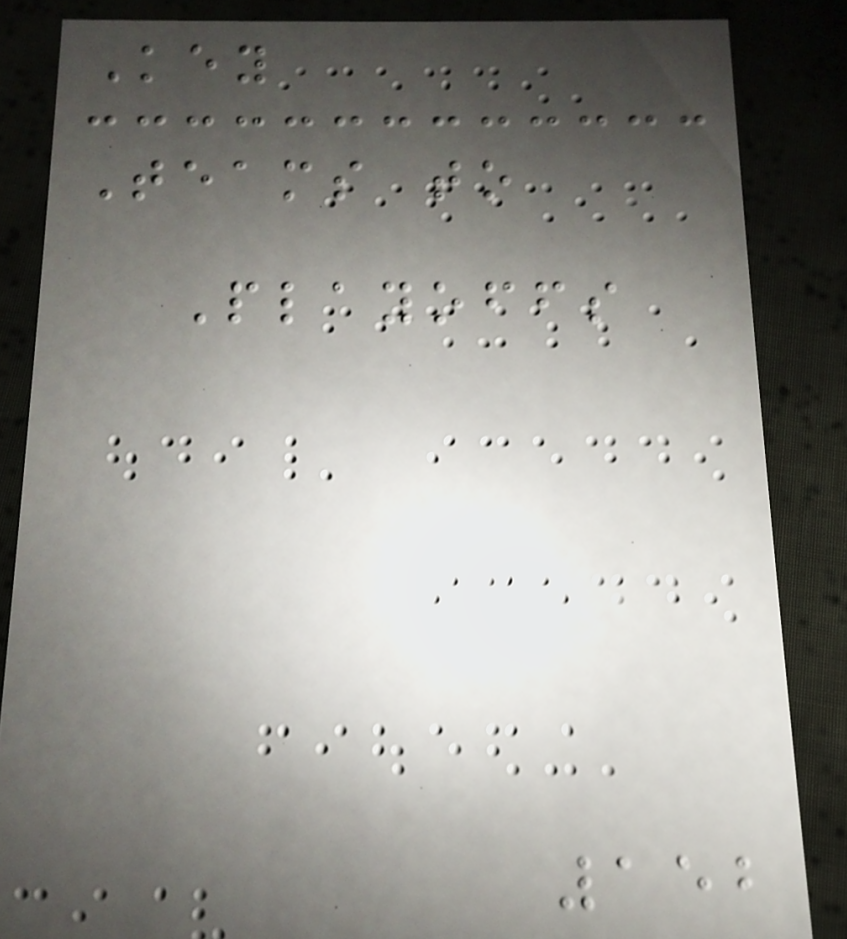Key
Teams to
Playoffs
152
